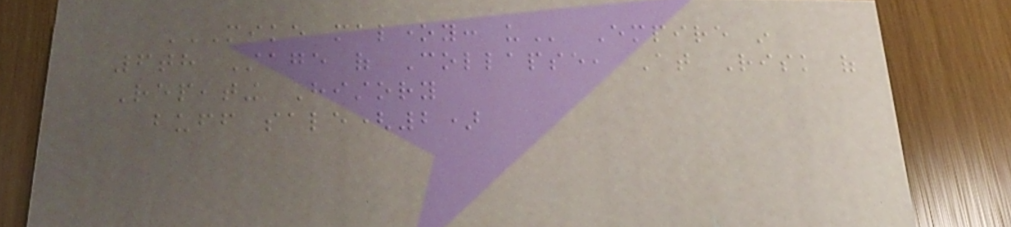MIKE MALONEY: US Empire in
6th Stage of Collapse, At Risk of
Repeating History
buff sale(2)
